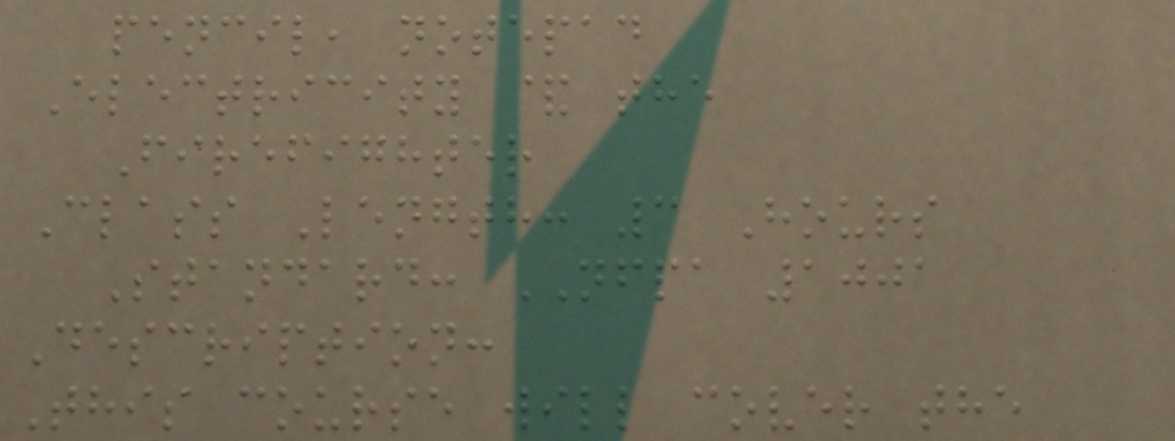pencil, notepad
Electricity & the
Firefighter
Class Length: 3 Hours
Standard: NFPA 1001
Description:
This course will cover the
